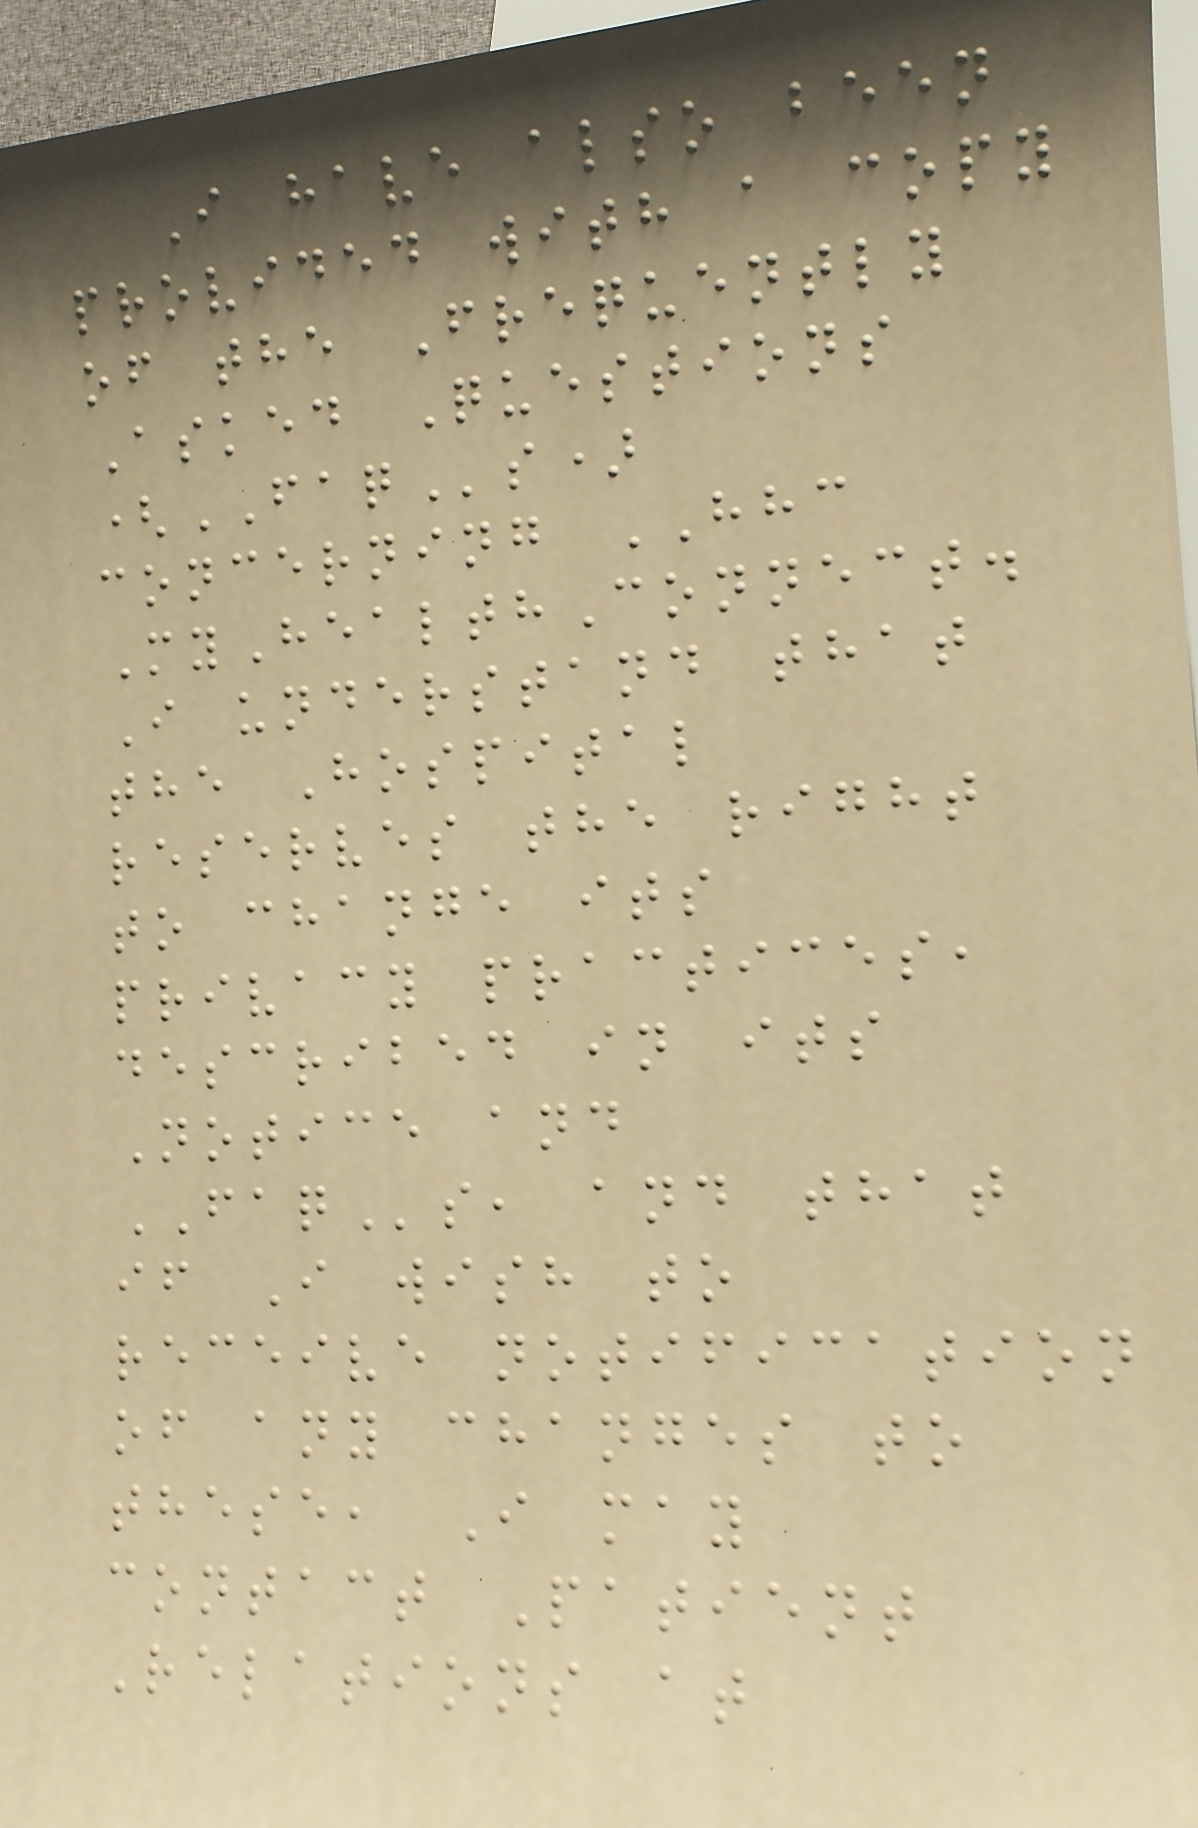I have also been
provided with a copy
of the Frequently
Asked Questions
(FAQs)
concerning HHC
MyHealthConnect.
I understand that
the Hospital
reserves the right
to change its
privacy practices,
described in its
Notice and
FAQs, and that
if I wish to
receive notification
of any changes to
these, I may
contact Patient
Relations at
